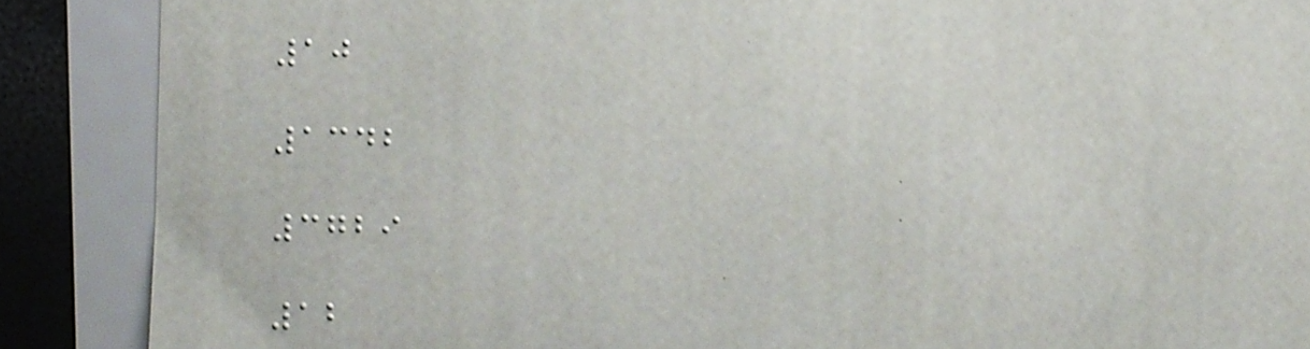10
1342
3729
12
